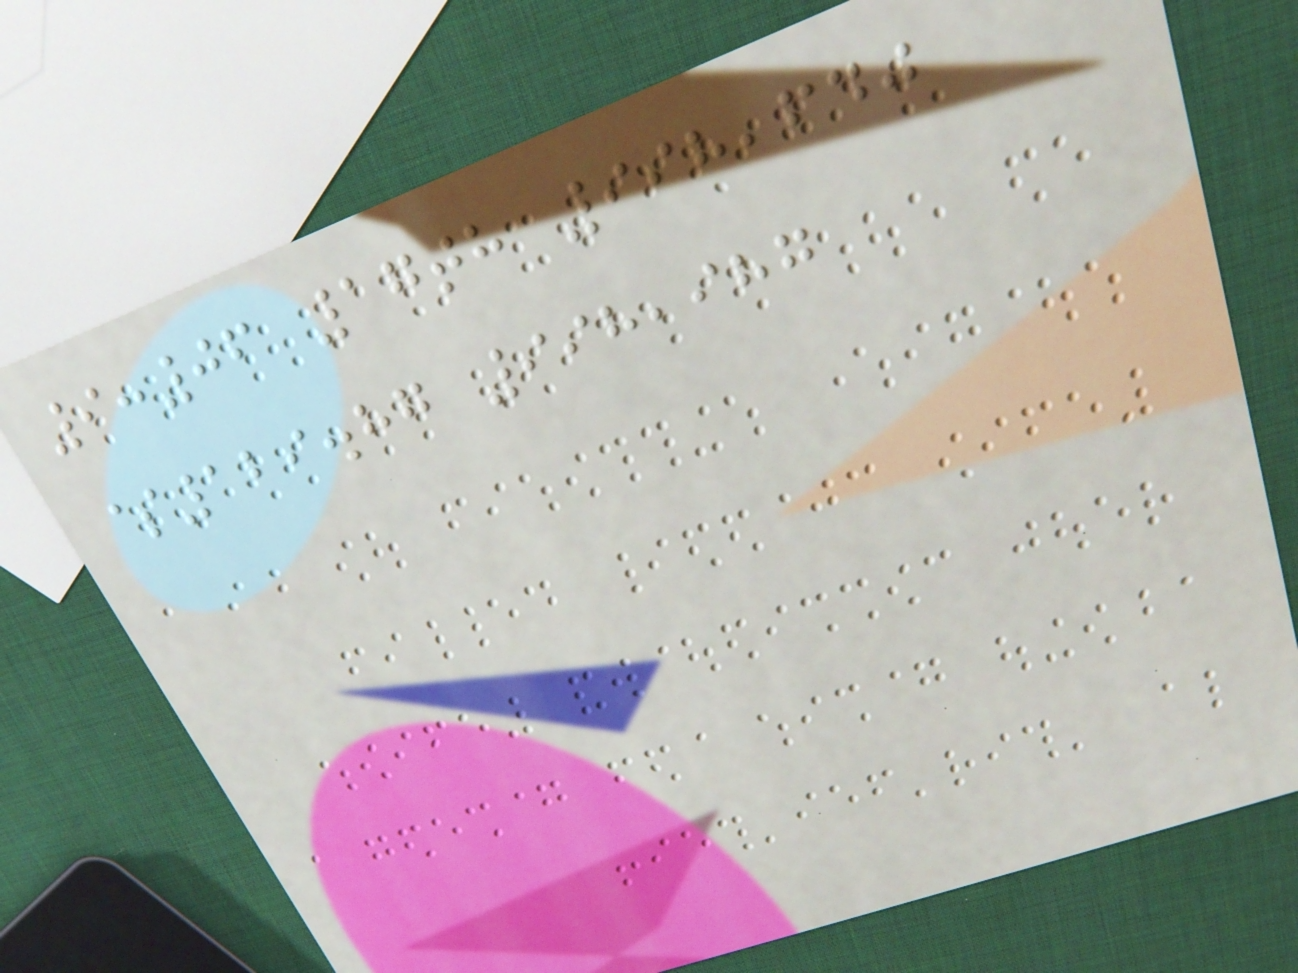9:06 17th 998,640
$129.87 998,987
